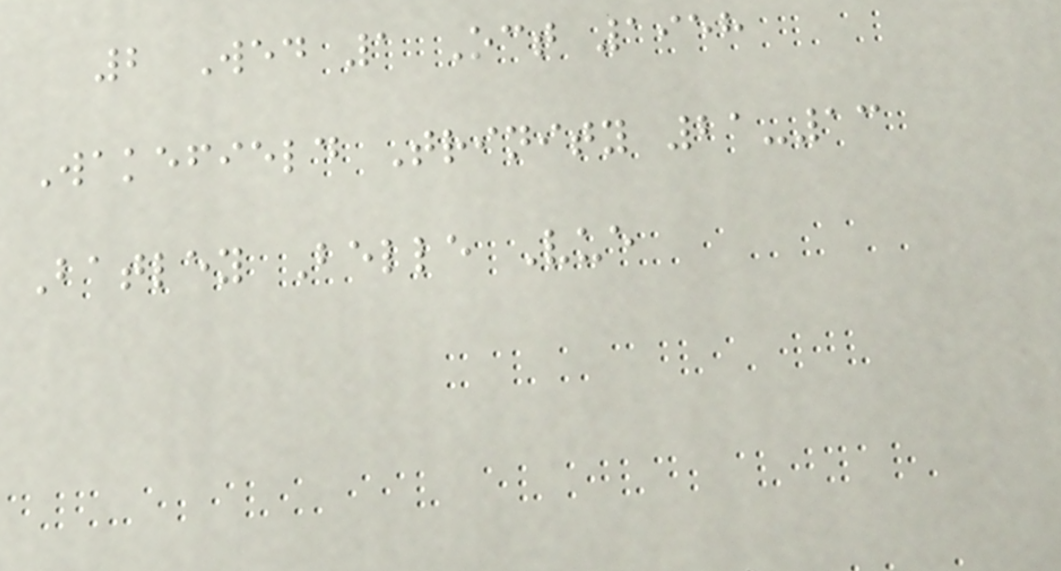2 Wed 1 Oct 1958
Wakefield Trinity 21-13
Batley Belle Vue
